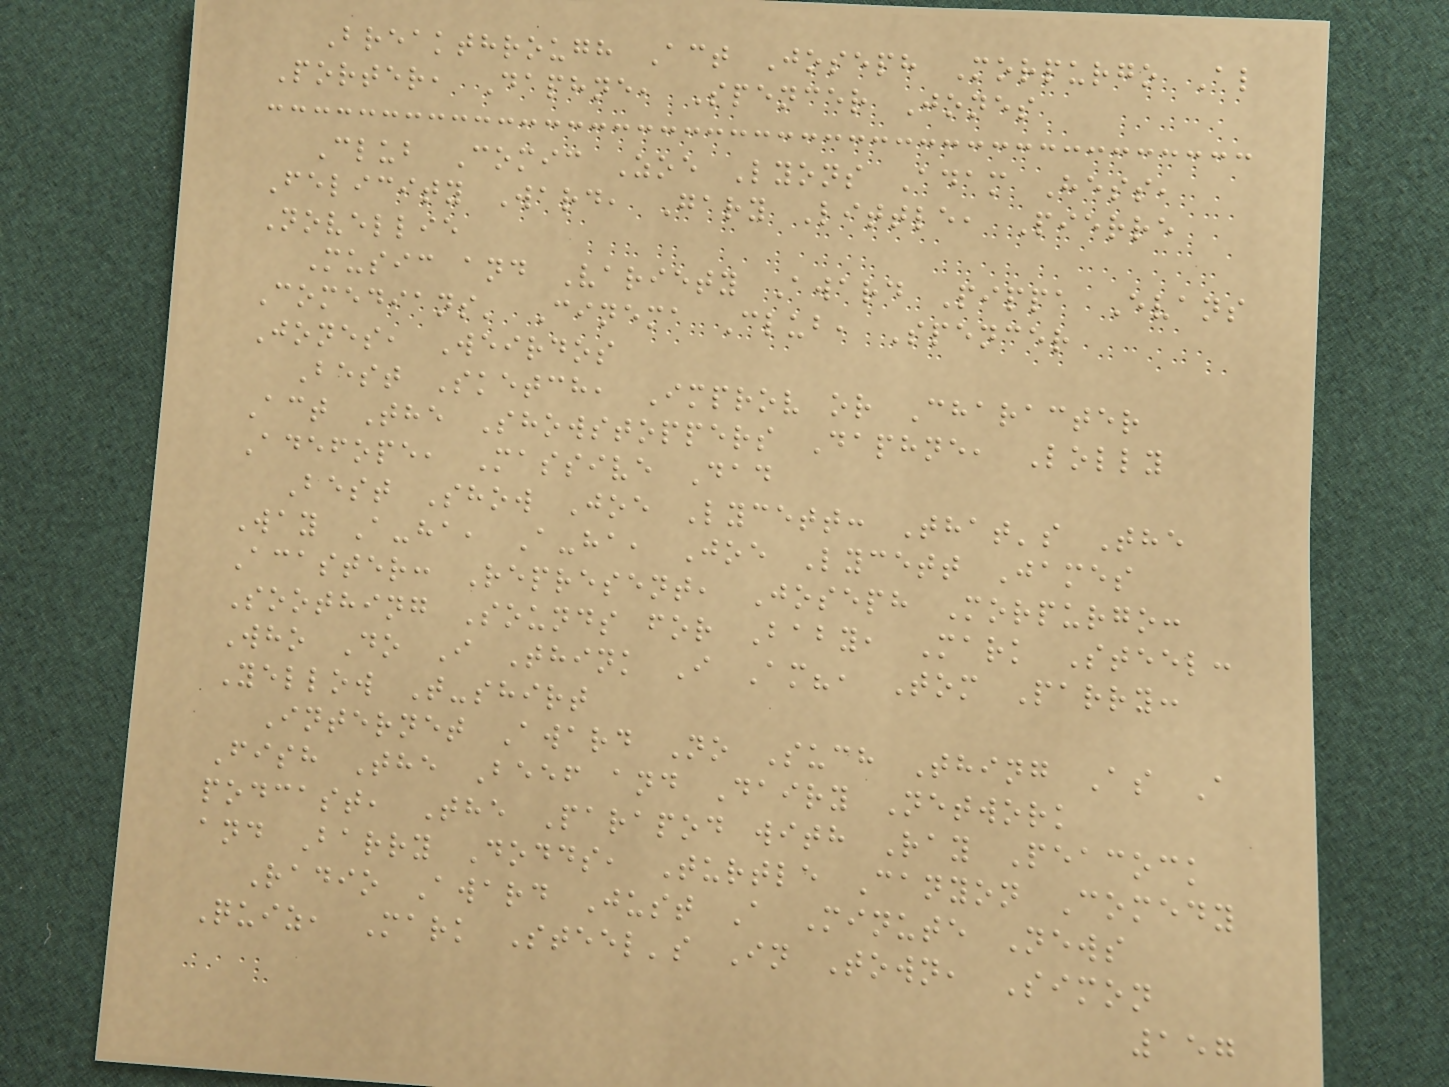Breakthrough Act Joseph Morpurgo Al
Porter, Daphne, Spencer Jones
Club Comic Zoe Lyons Adam Hess,
Felicity Ward, Gary Little, Pierre
Novellie
Music and Variety Award Pippa Evans
Comedians' Cinema Club, Spencer
Jones, Weirdos
Best Sketch, Improv or Character
Act The Showstoppers Daphne, Lolly
Adefope, Massive Dad
Best Show Joe Lycett: That's The
Way A-ha, A-ha, Joe Lycett James
Acaster: Represent, Joseph Morpurgo:
Soothing Sounds for Baby, Mark Steel:
Who Do I Think I Am?, Tom Parry:
Yellow T-shirt
Internet Award No Such Thing As A
Fish The Beef and Dairy Network
podcast, The Parapod with Ray Peacock
and Barry Dodds, Turtle Canyon Comedy
Radio Award Just A Minute News
Quiz, Mark Steel's In Town, Simon
157
